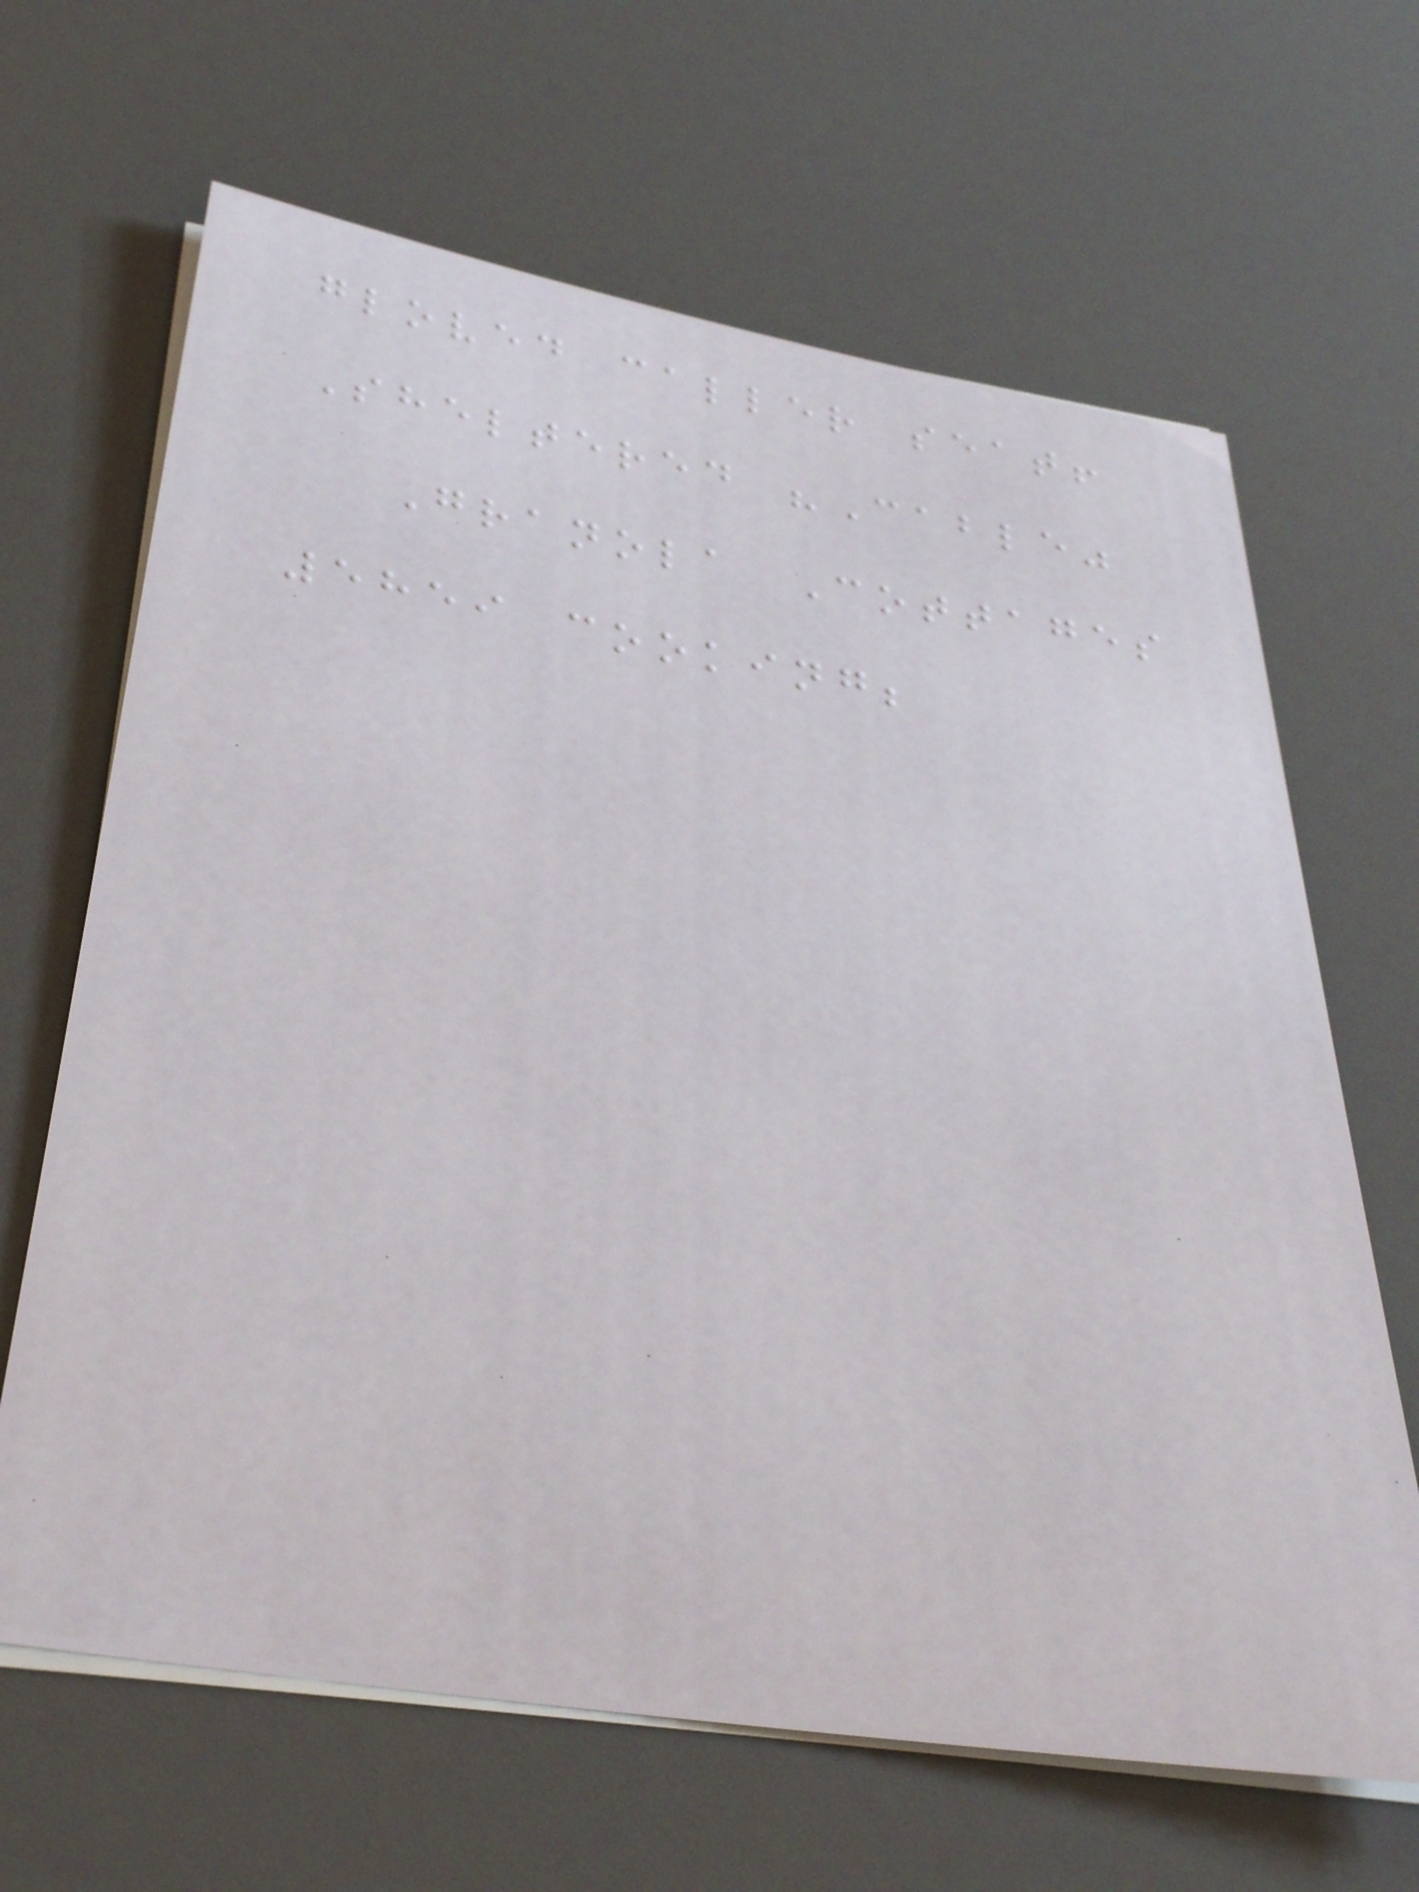gloved caller seat!
Sheltered "Cable"
Granola Cottages
5859 cooking;
